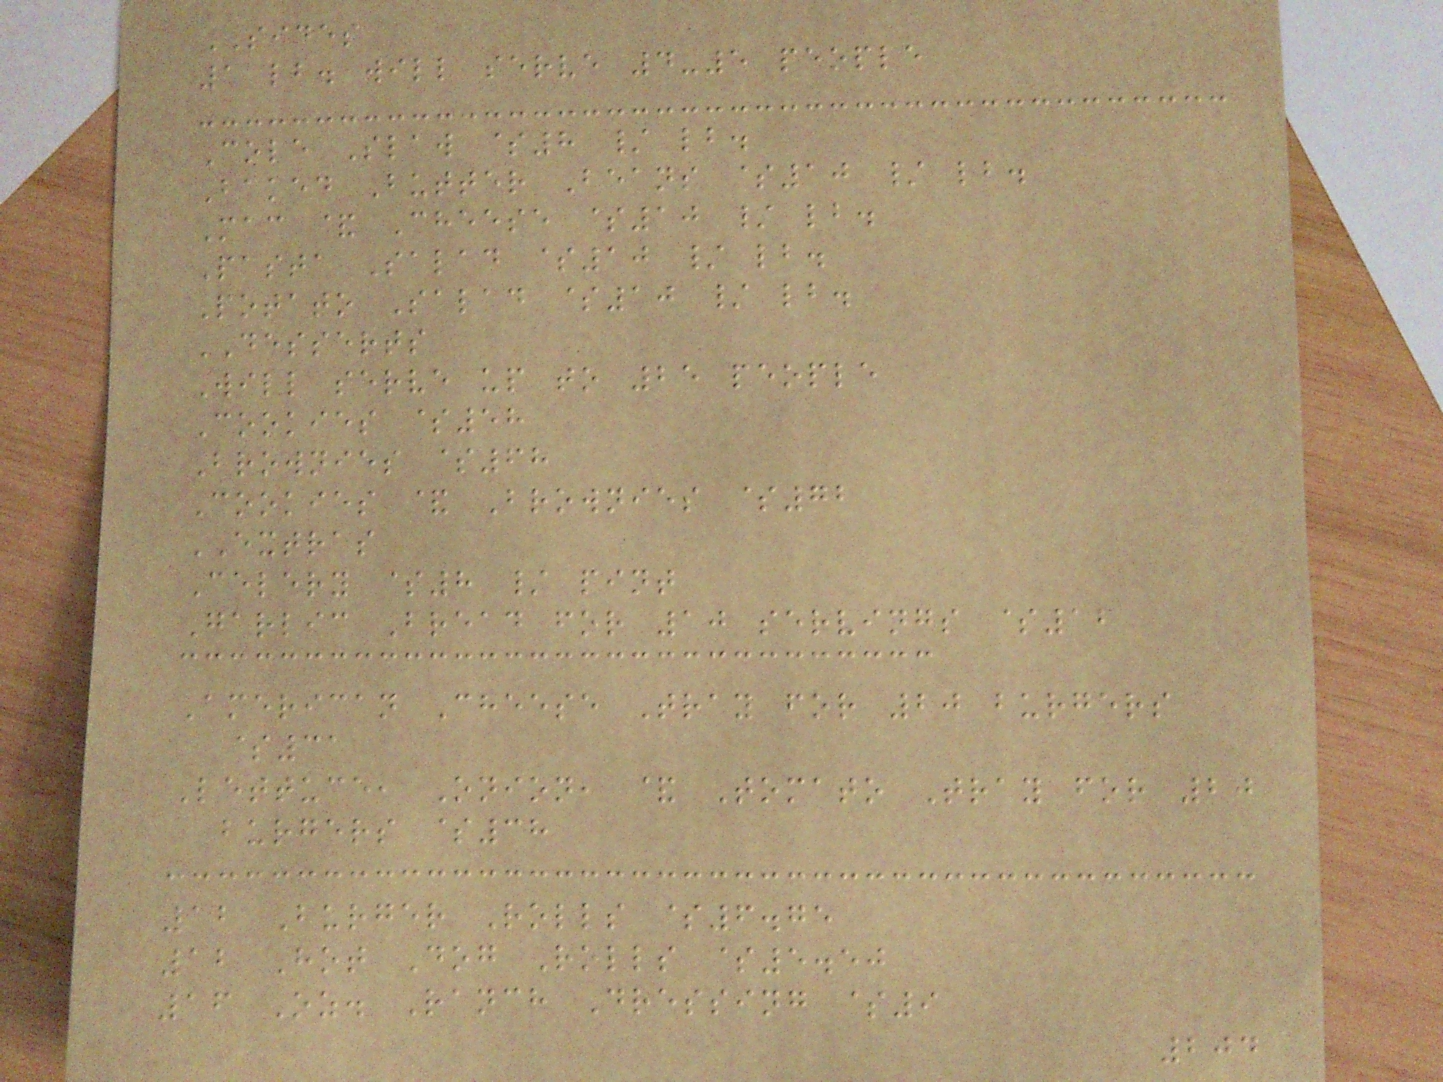SIDES
1 lb. will serve 4-5 people
Cole Slaw $8 / lb.
Baked Butter Beans $10 / lb.
Mac & Cheese $10 / lb.
Pasta Salad $10 / lb.
Potato Salad $10 / lb.
DESSERTS
Will serve up to 25 people
Cookies $58
Brownies $68
Cookies & Brownies $72
EXTRAS
Celery $8 / pint
Garlic Bread for 10 servings $12
American Cheese Tray for 20 burgers
$31
Lettuce, Onion, & Tomato Tray for 20
burgers $38
12 Burger Rolls $6.75
12 Hot Dog Rolls $5.50
16 Oz. Ranch Dressing $9
204
